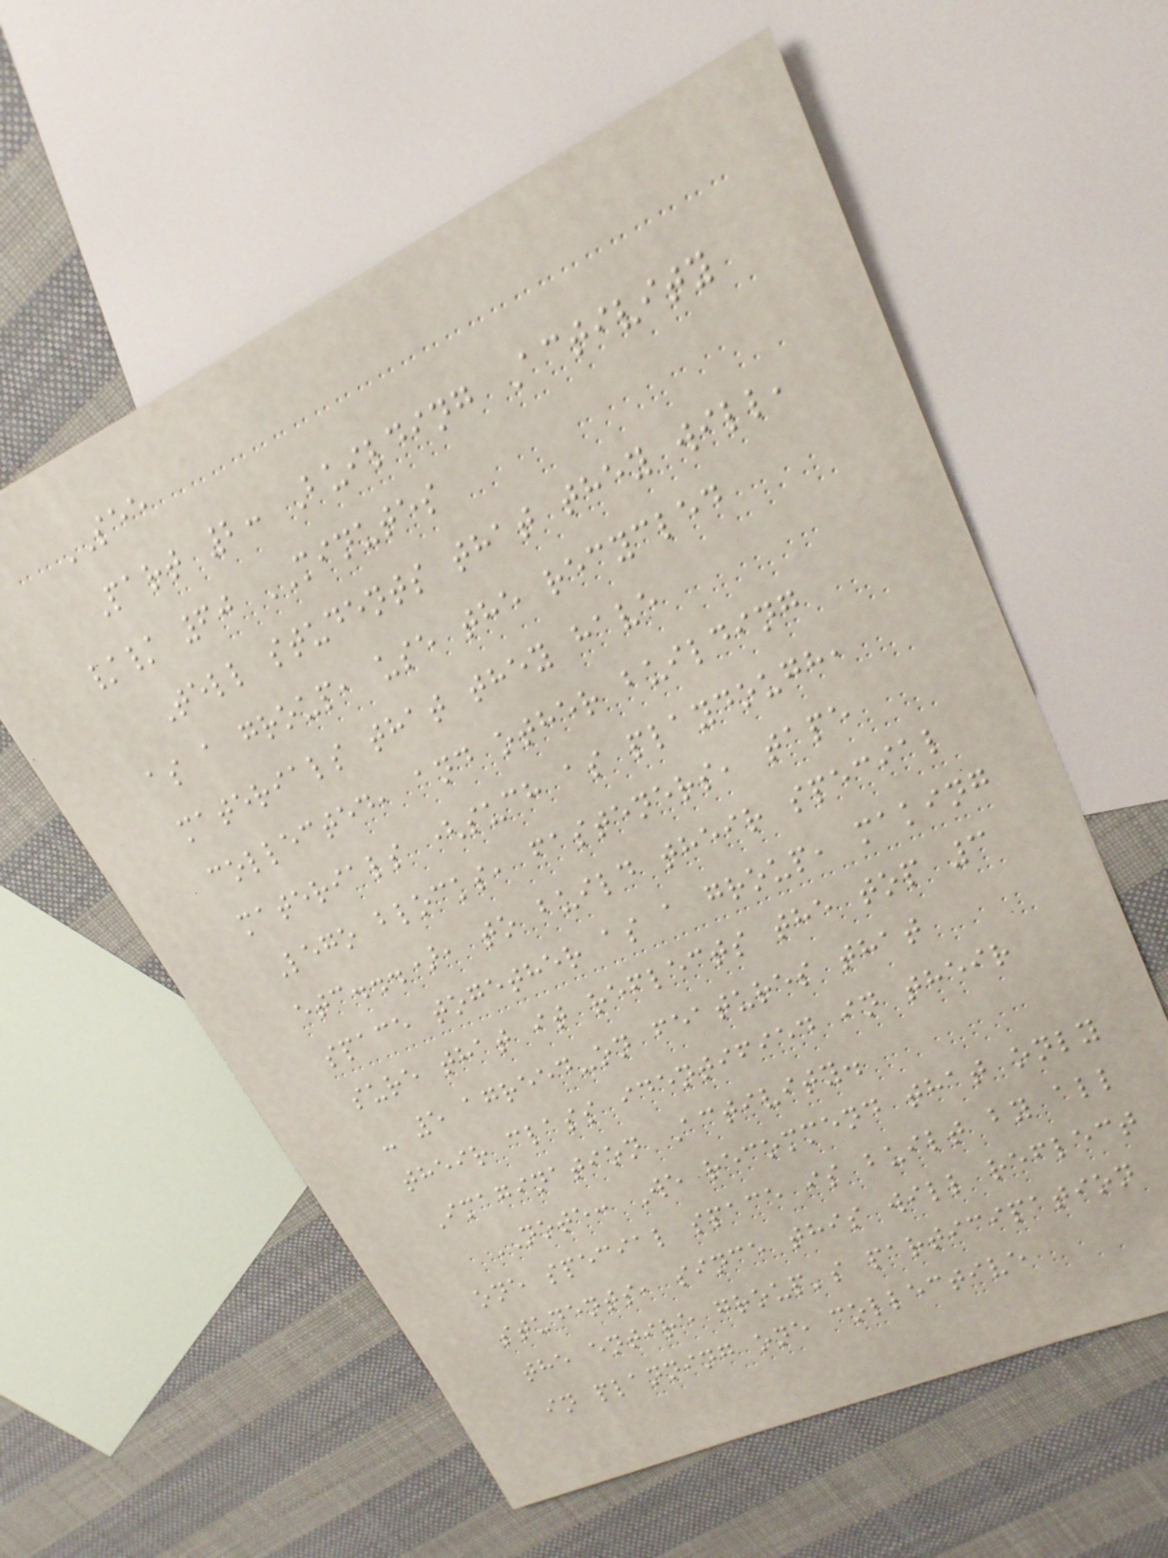SEE
Part 2: Building Activity
// 60 MINUTES
Tell students that they will,
as a group, use the recycled
materials that they have
collected, and other building
materials (such as playdough,
Lego blocks, fasteners, tape
etc...), to build their special
space together as a group, making
sure that it reflects the top 3
- 5 agreed-on features that
their class identified in their
Imagination Activity.
NOTE: We recommend that only
one special space is built by all
students, since this will reflect
the entire group's participation
in planning one collective
